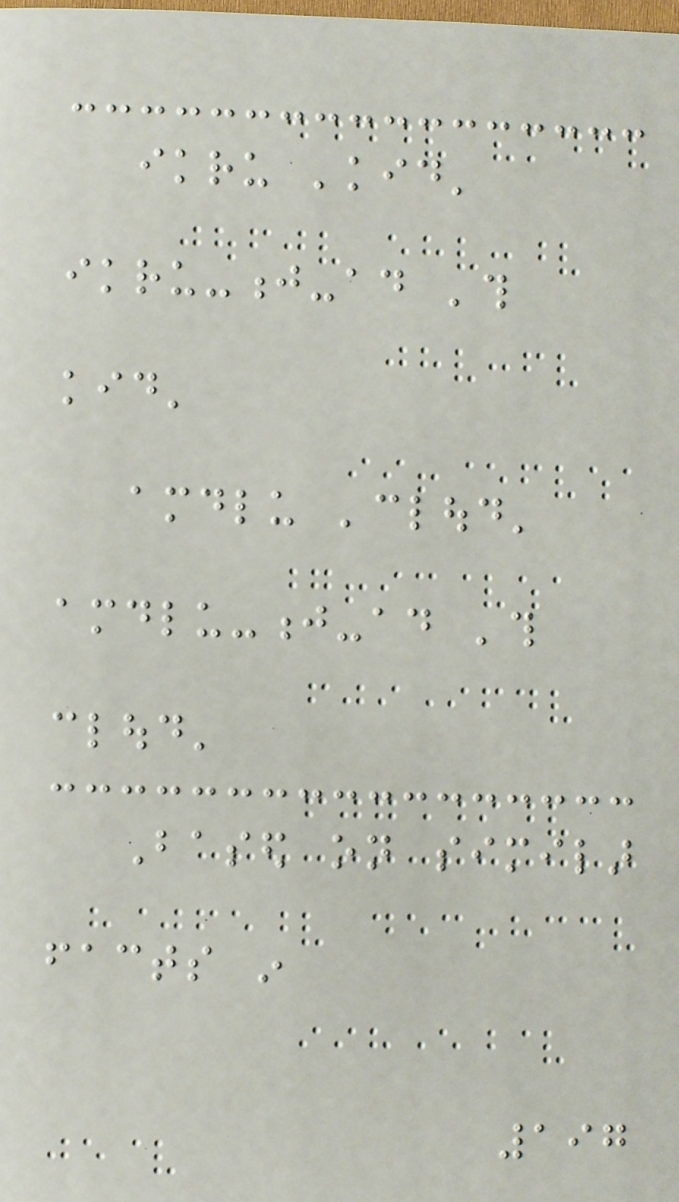ikru 'kid'
ikru-j-ad 'this
kid'
amdlu 'cloud'
amdlu-j-ad 'this
cloud'
Based on similar
facts in
197
